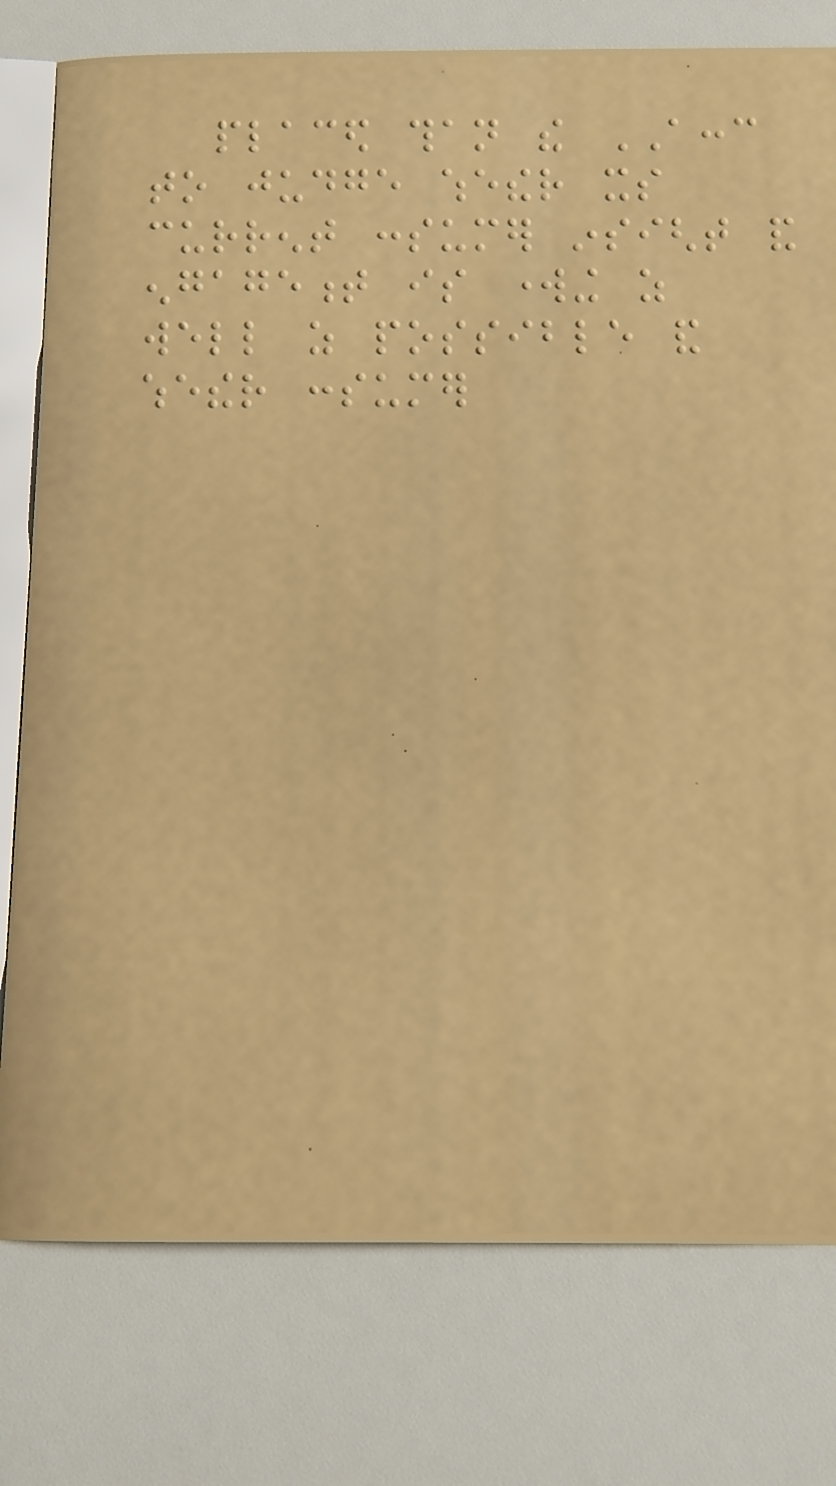placed than the ACCC
to judge whether its
current consumer insight and
engagement is working as
well as possible and
whether consumer
